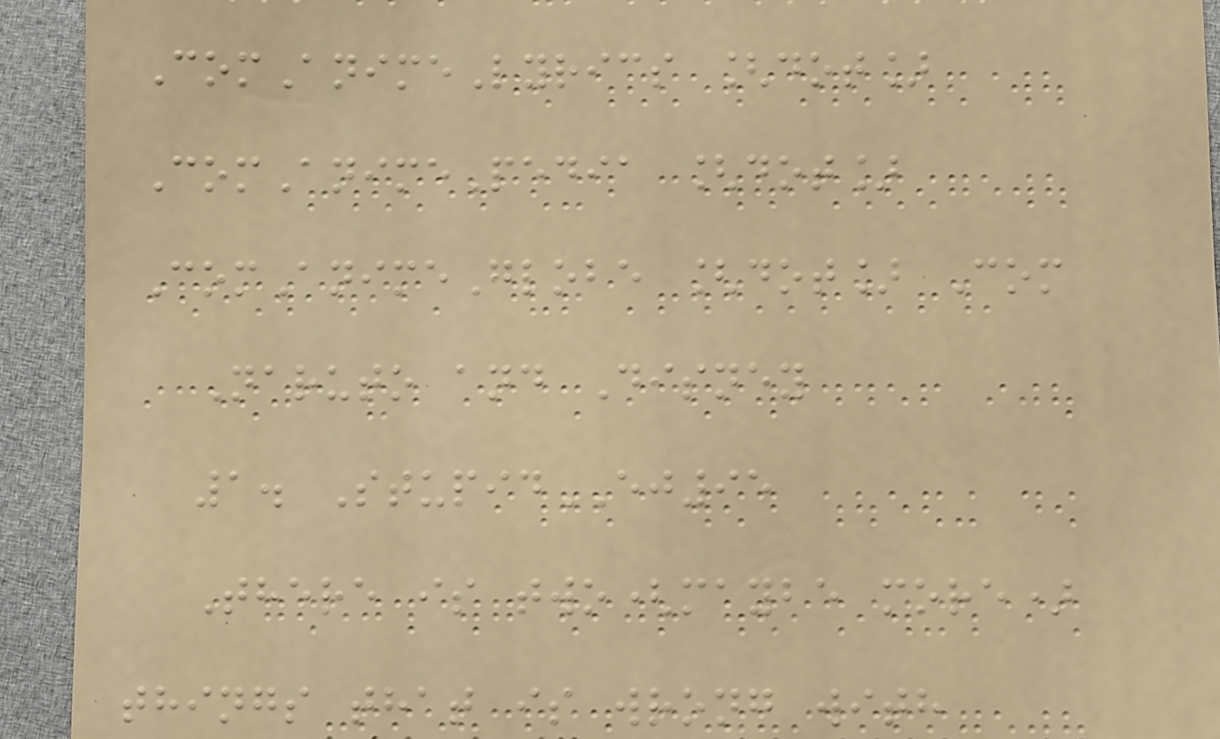ComAnimeLyrics [dot]
ComAnimePedia [dot]
ComAnimeGlobe [dot] Com
Naruto and Disney
1. StupidEJ95
There is two(maybe more)
things that is wrong with
